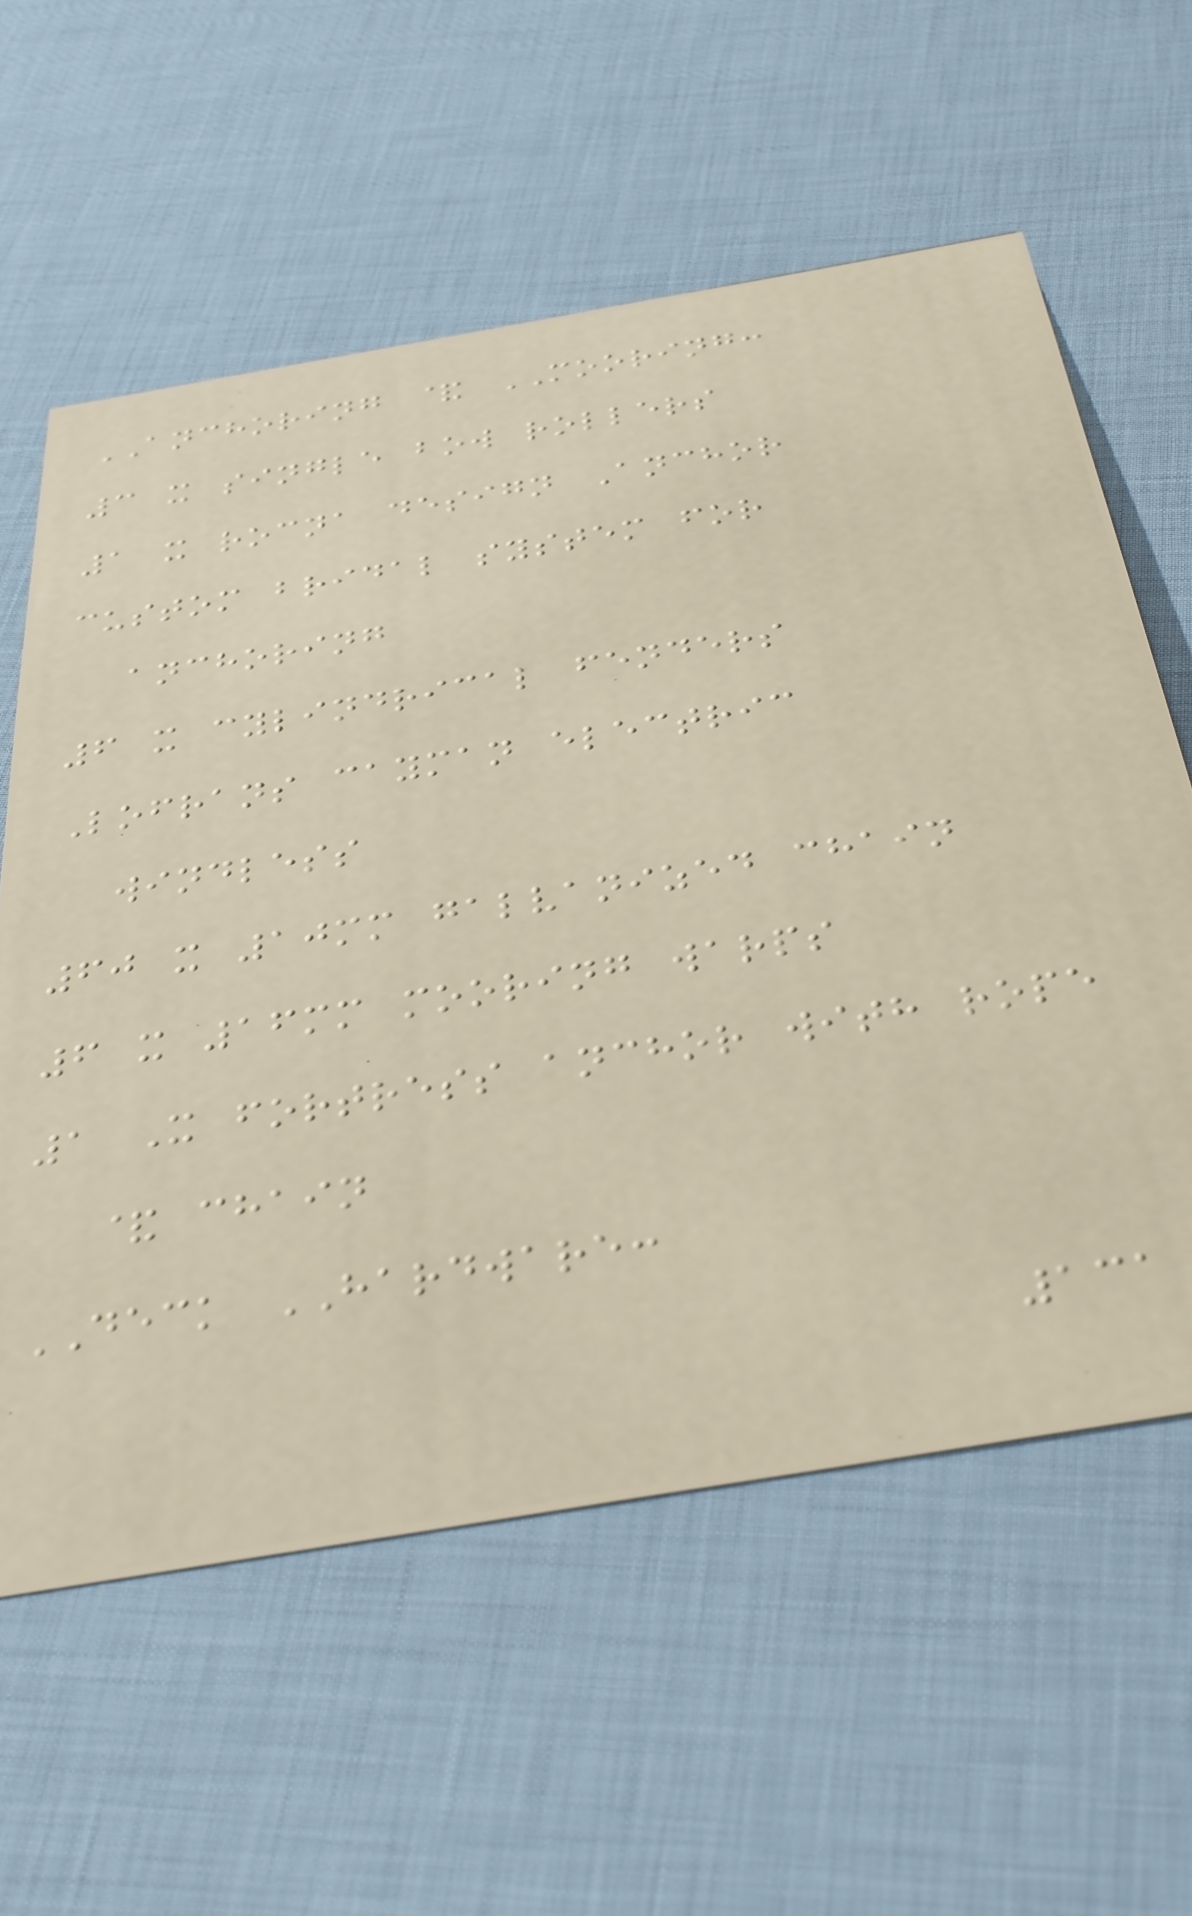ANCHORING & MOORING:
3 x single bow rollers
1 x rocna design Anchor
custom bridal system for
anchoring
6 x cylindrical fenders
Lofrans cayman electric
windless
60 x 10mm galvanized chain
6 x 16mm mooring warps
1 X fortress anchor with rope
& chain
DECK HARDWARE:
131
